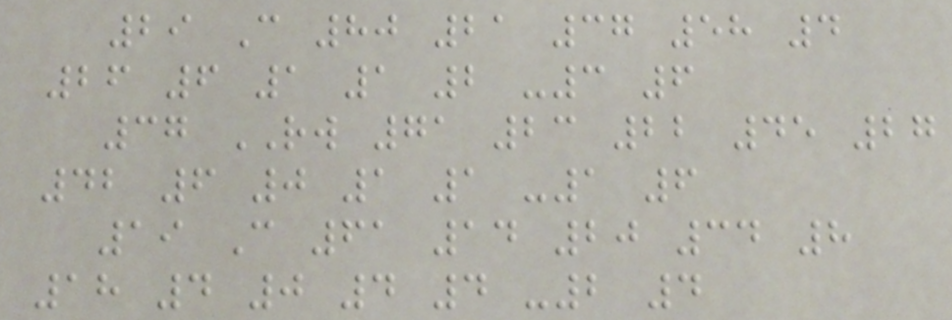29 C 80 21 37 58 4
26 6 1 1 2 -3 6
37 RW 71 23 22 45 27
42 6 0 1 1 -1 6
19 C 61 14 20 34 8
18 4 0 4 4 -2 4
